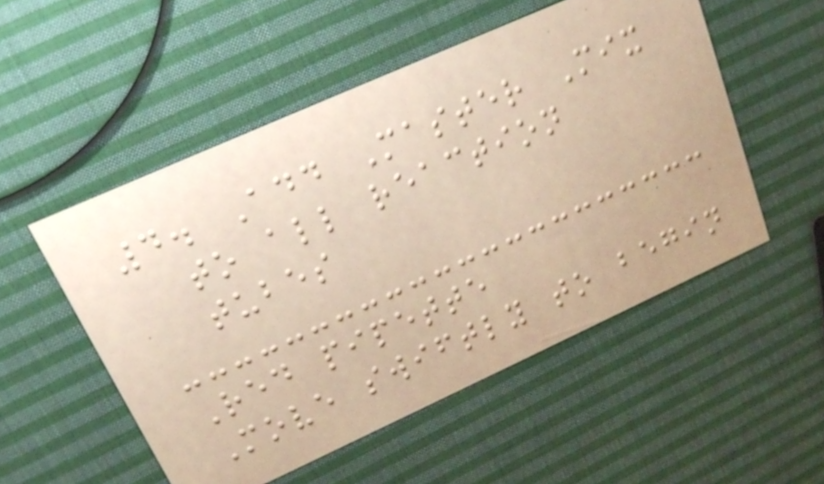4. Add Master Mix
to all reaction
tubes
Red pipette
Move swiftly to begin
